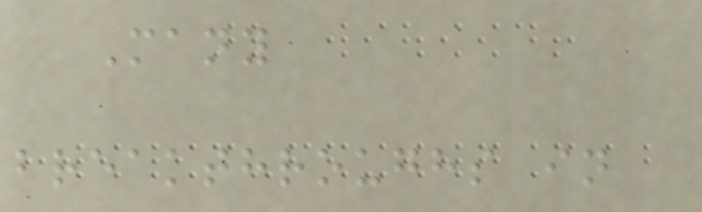Many
breakthroughs in
